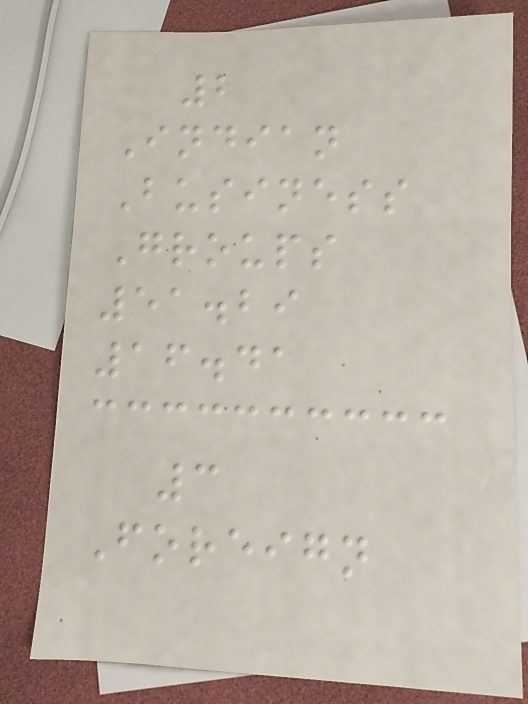2
Indian
Business
Groups
51.29
16.41
3
Foreign
